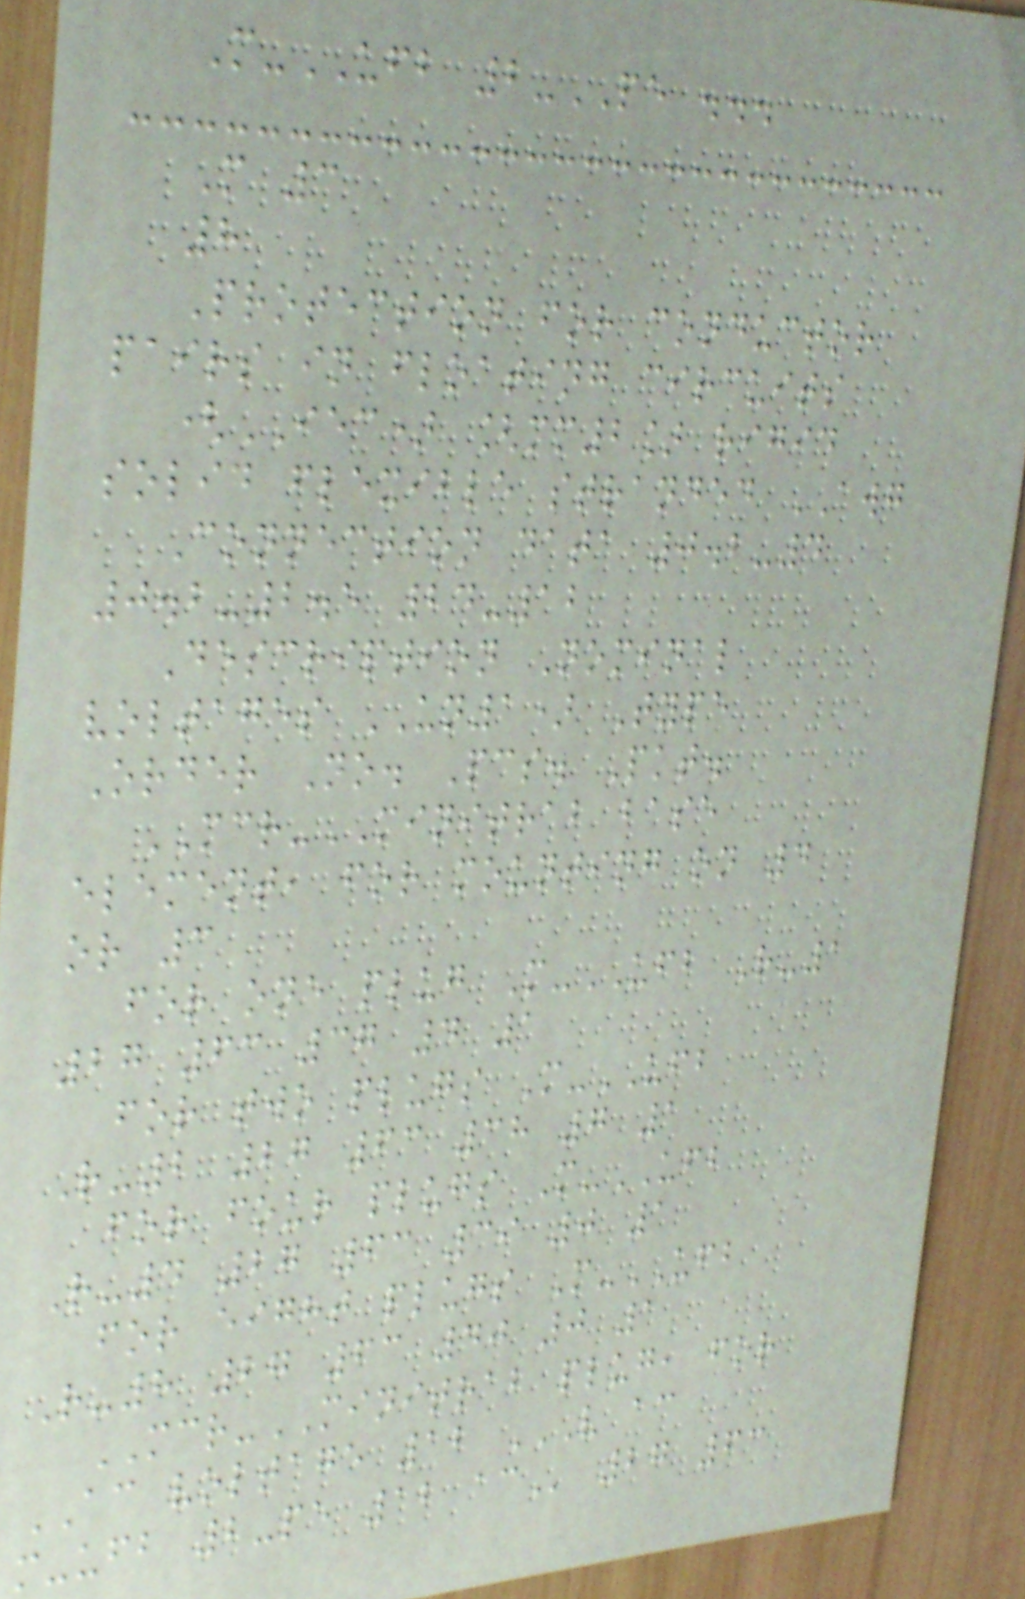M-UFB 2-PE ...
M 3
8
Protection for conductor
pairs in floating circuits
(IEC) [mm2] rigid
solid flexible stranded AWG
Connection data 0.2-4
0.2-2.5 24-12
Description Nominal
voltages UN1) Type
Order No. Pcs. Pkt.
MCR-MINITRAB base
element, for mounting on 4
or 3
for one plug M-UFB R-1
27 63 37 4 1
for two plugs M-UFB
R-2 27 63 38 7 1
for four plugs M-UFB
R-4 27 63 39 0 1
for eight plugs M-UFB
R-8 27 63 40 0 1
MCR-MINITRAB plug, for
AC voltage 12 V AC
M-UFB 2-PE 12 AC 27 63
